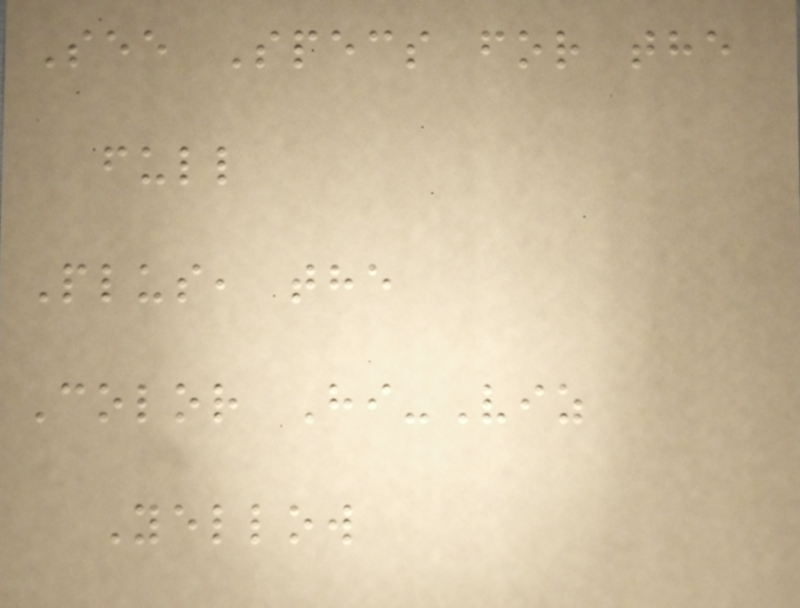See Specs for the
full
Plus, the
Color Hi-Viz
Yellow
